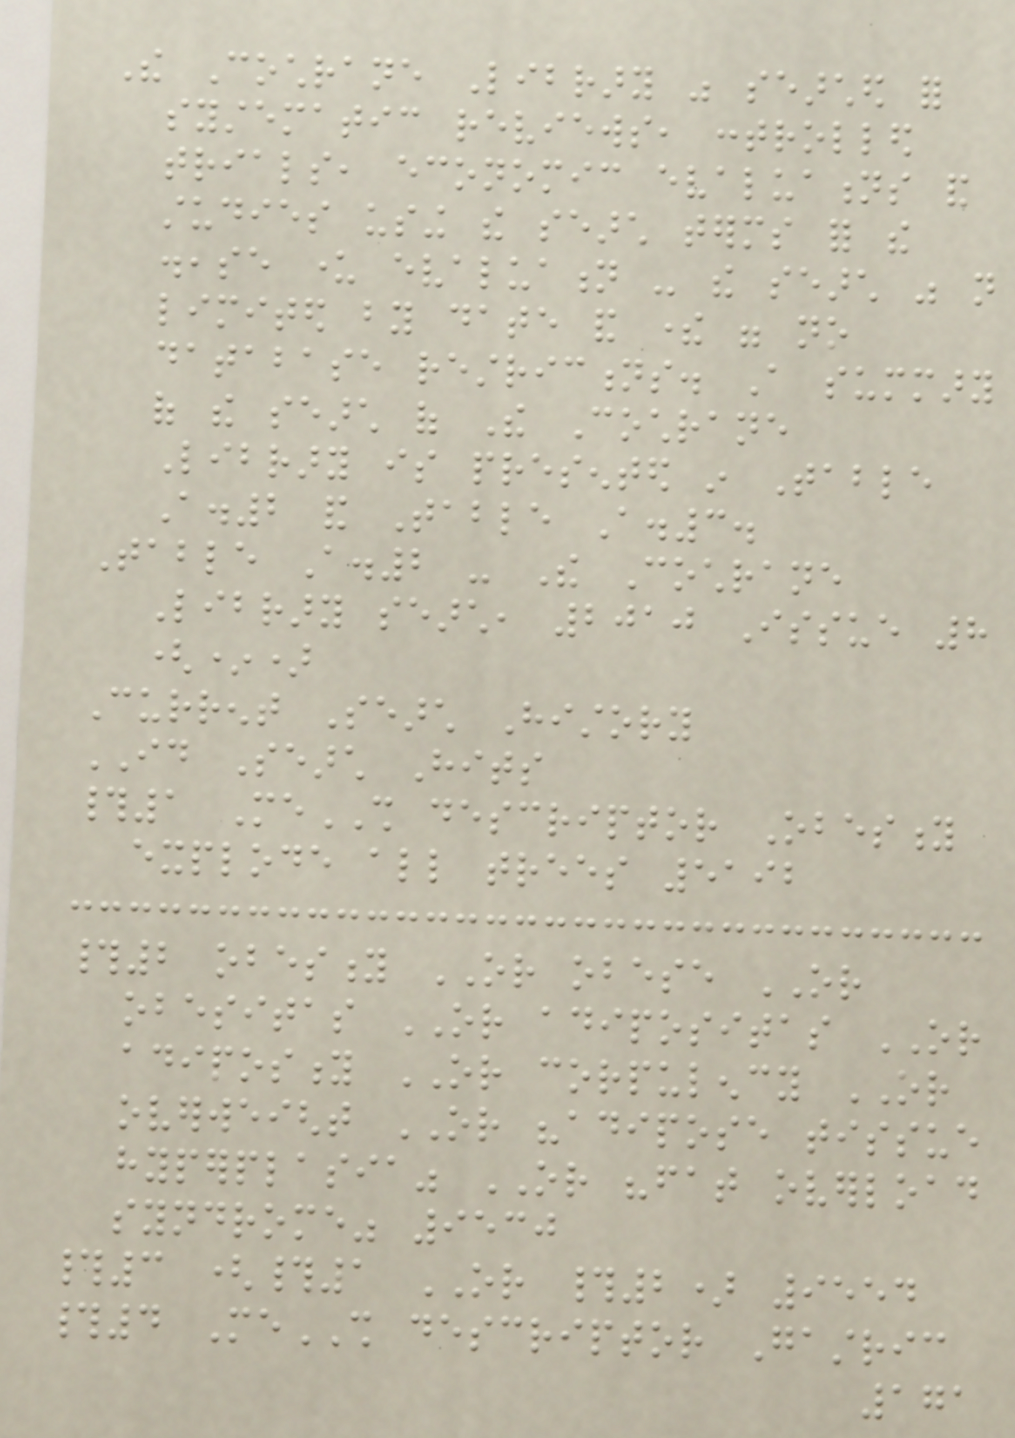The Cochrane Library was searched for
systematic reviews, controlled
trials, economic evaluations and
studies using the search terms for the
disease under evaluation - the search was not
limited by date and there were no
database restrictions. A summary
of the search of The Cochrane
Library is presented in Table
A.2 and Table A.3.
Table A.2 - The Cochrane
Library search, 2010 Issue 8
(*)
Current Search History
ID Search Hits
#1 MeSH descriptor Obesity
explode all trees 5192
#2 obesity OR obese OR
obesitas OR adipositas OR
adiposity OR corpulency OR
overweight OR "adipose tissue
hyperplasia" OR "fat overload
syndrome" 9530
#3 (#1 OR #2) 9554
#4 MeSH descriptor Gastric
171
